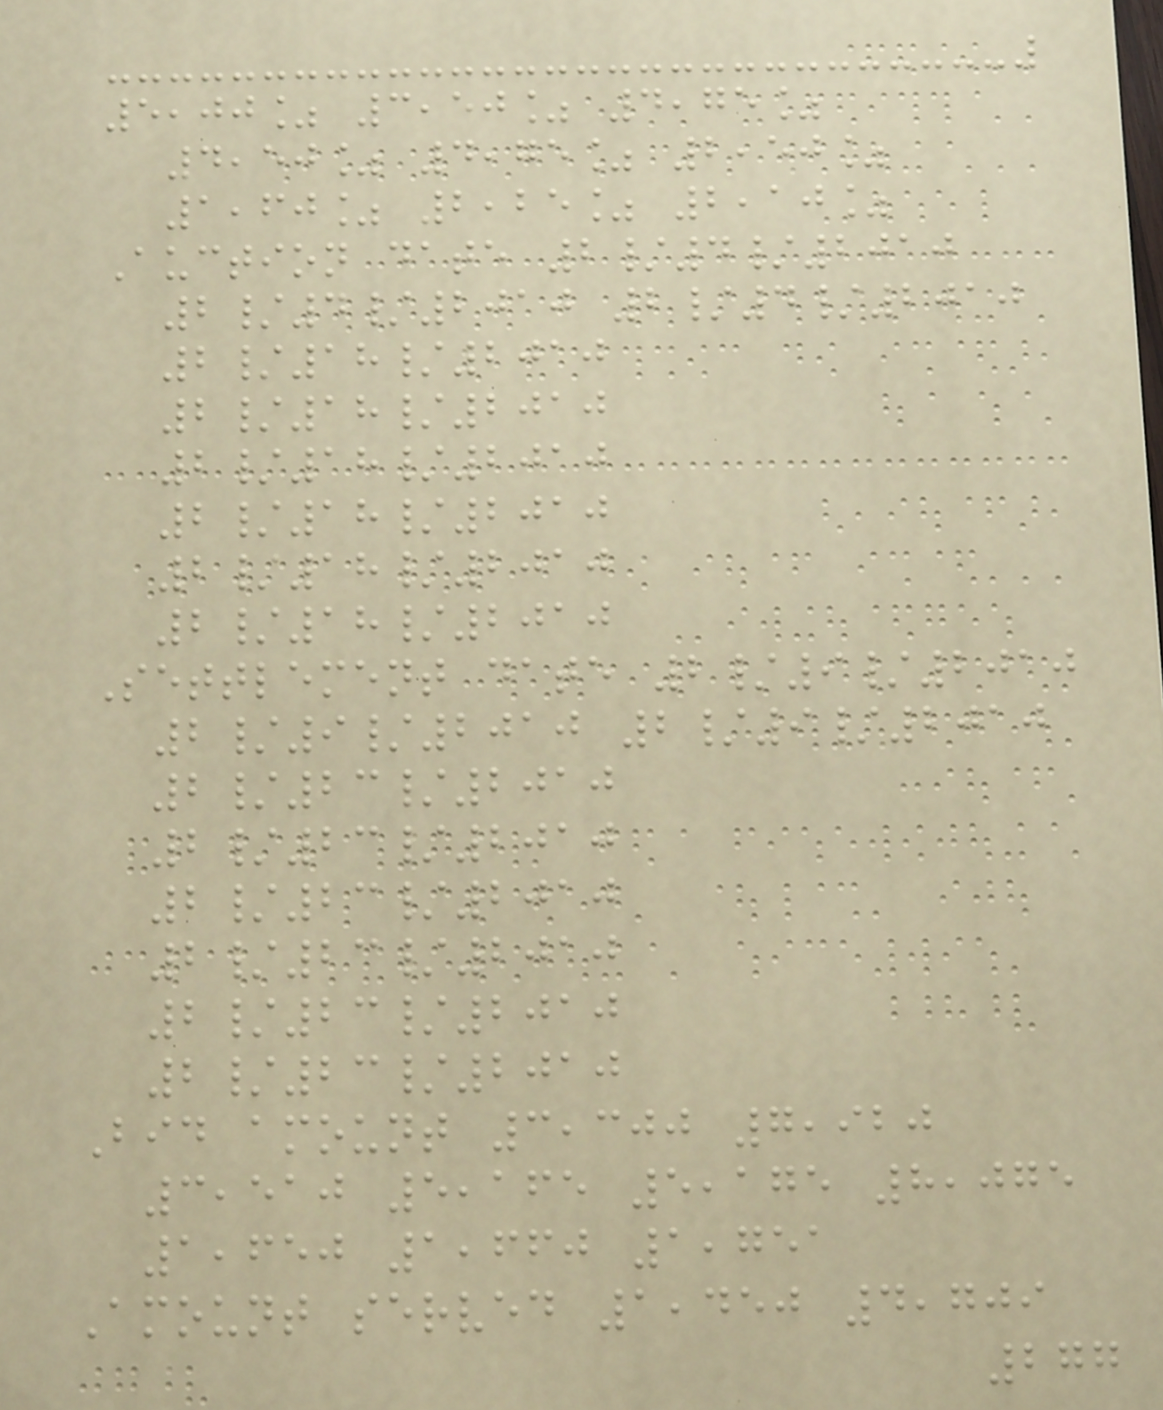5,00% 3,50% 4,75%
4,50% 4,75% 2,50%
1,60% 2,25% 2,10%
Auction date 2/4/2010
2/4/2010 2/4/2010
2/18/2010
2/18/2010
2/18/2010
2/18/2010
2/18/2010
2/18/2010
Settlement date 2/9/2010
2/9/2010 2/9/2010
2/23/2010
2/23/2010
2/23/2010
2/23/2010
2/23/2010
2/23/2010
Bid amount 3,300 7,920
3,510 5,165 5,175 8,075
1,650 1,660 1,751
Amount served 1,450 4,709
277
